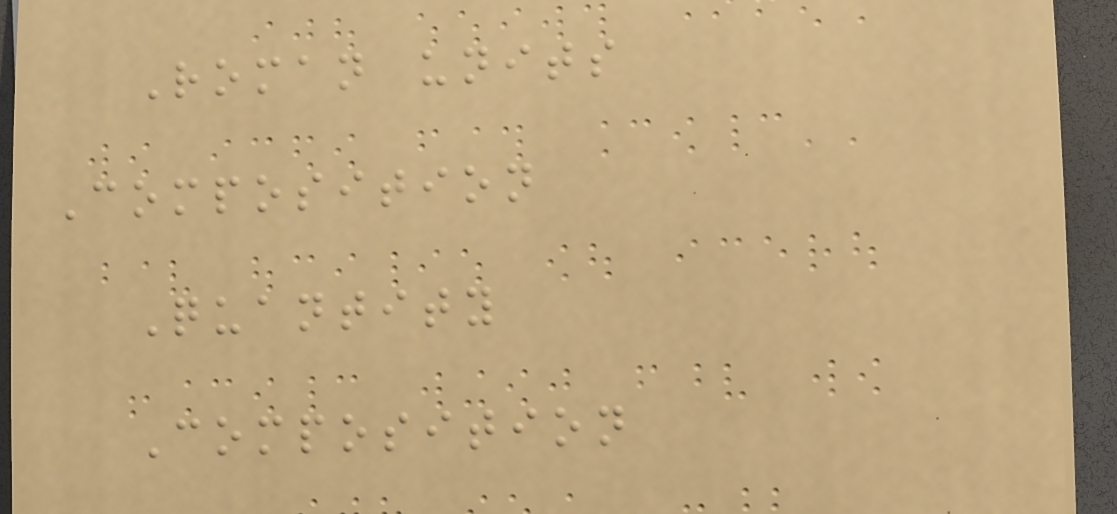Roman units
Composition
Quantity
Composition
